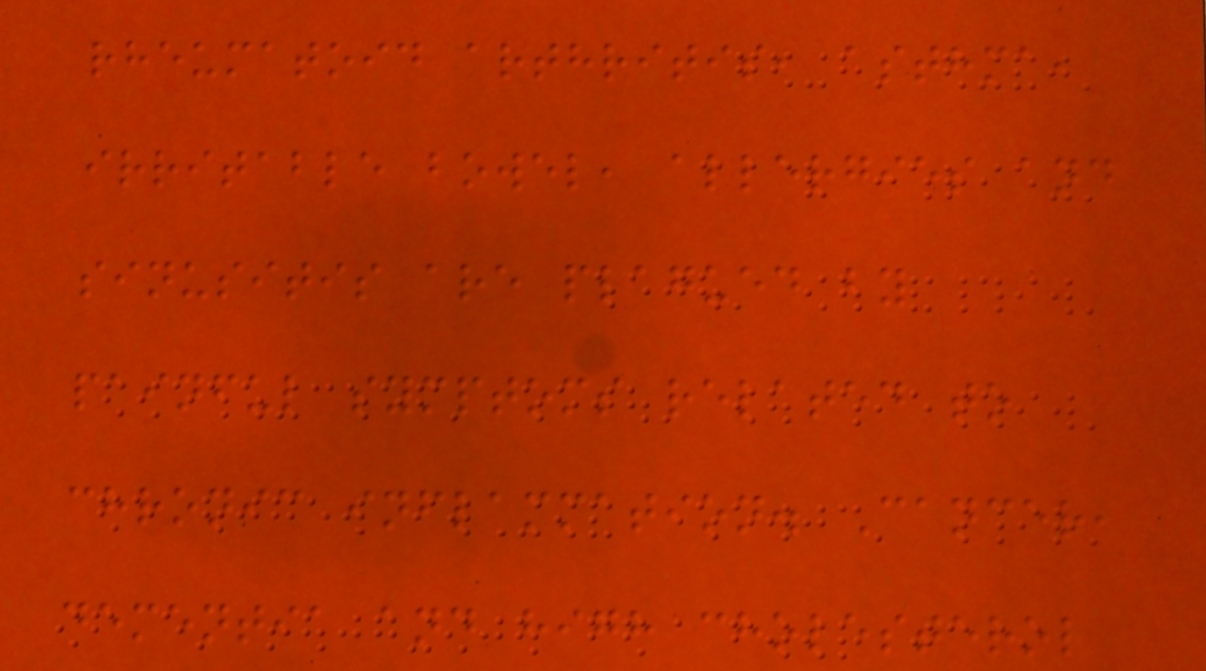rheumatoid arthritis, asthma,
irritable bowel, allergies and
sinusitis are plagued by
painful symptoms related to
chronic inflammation. Cancer,
dementia and high cholesterol
